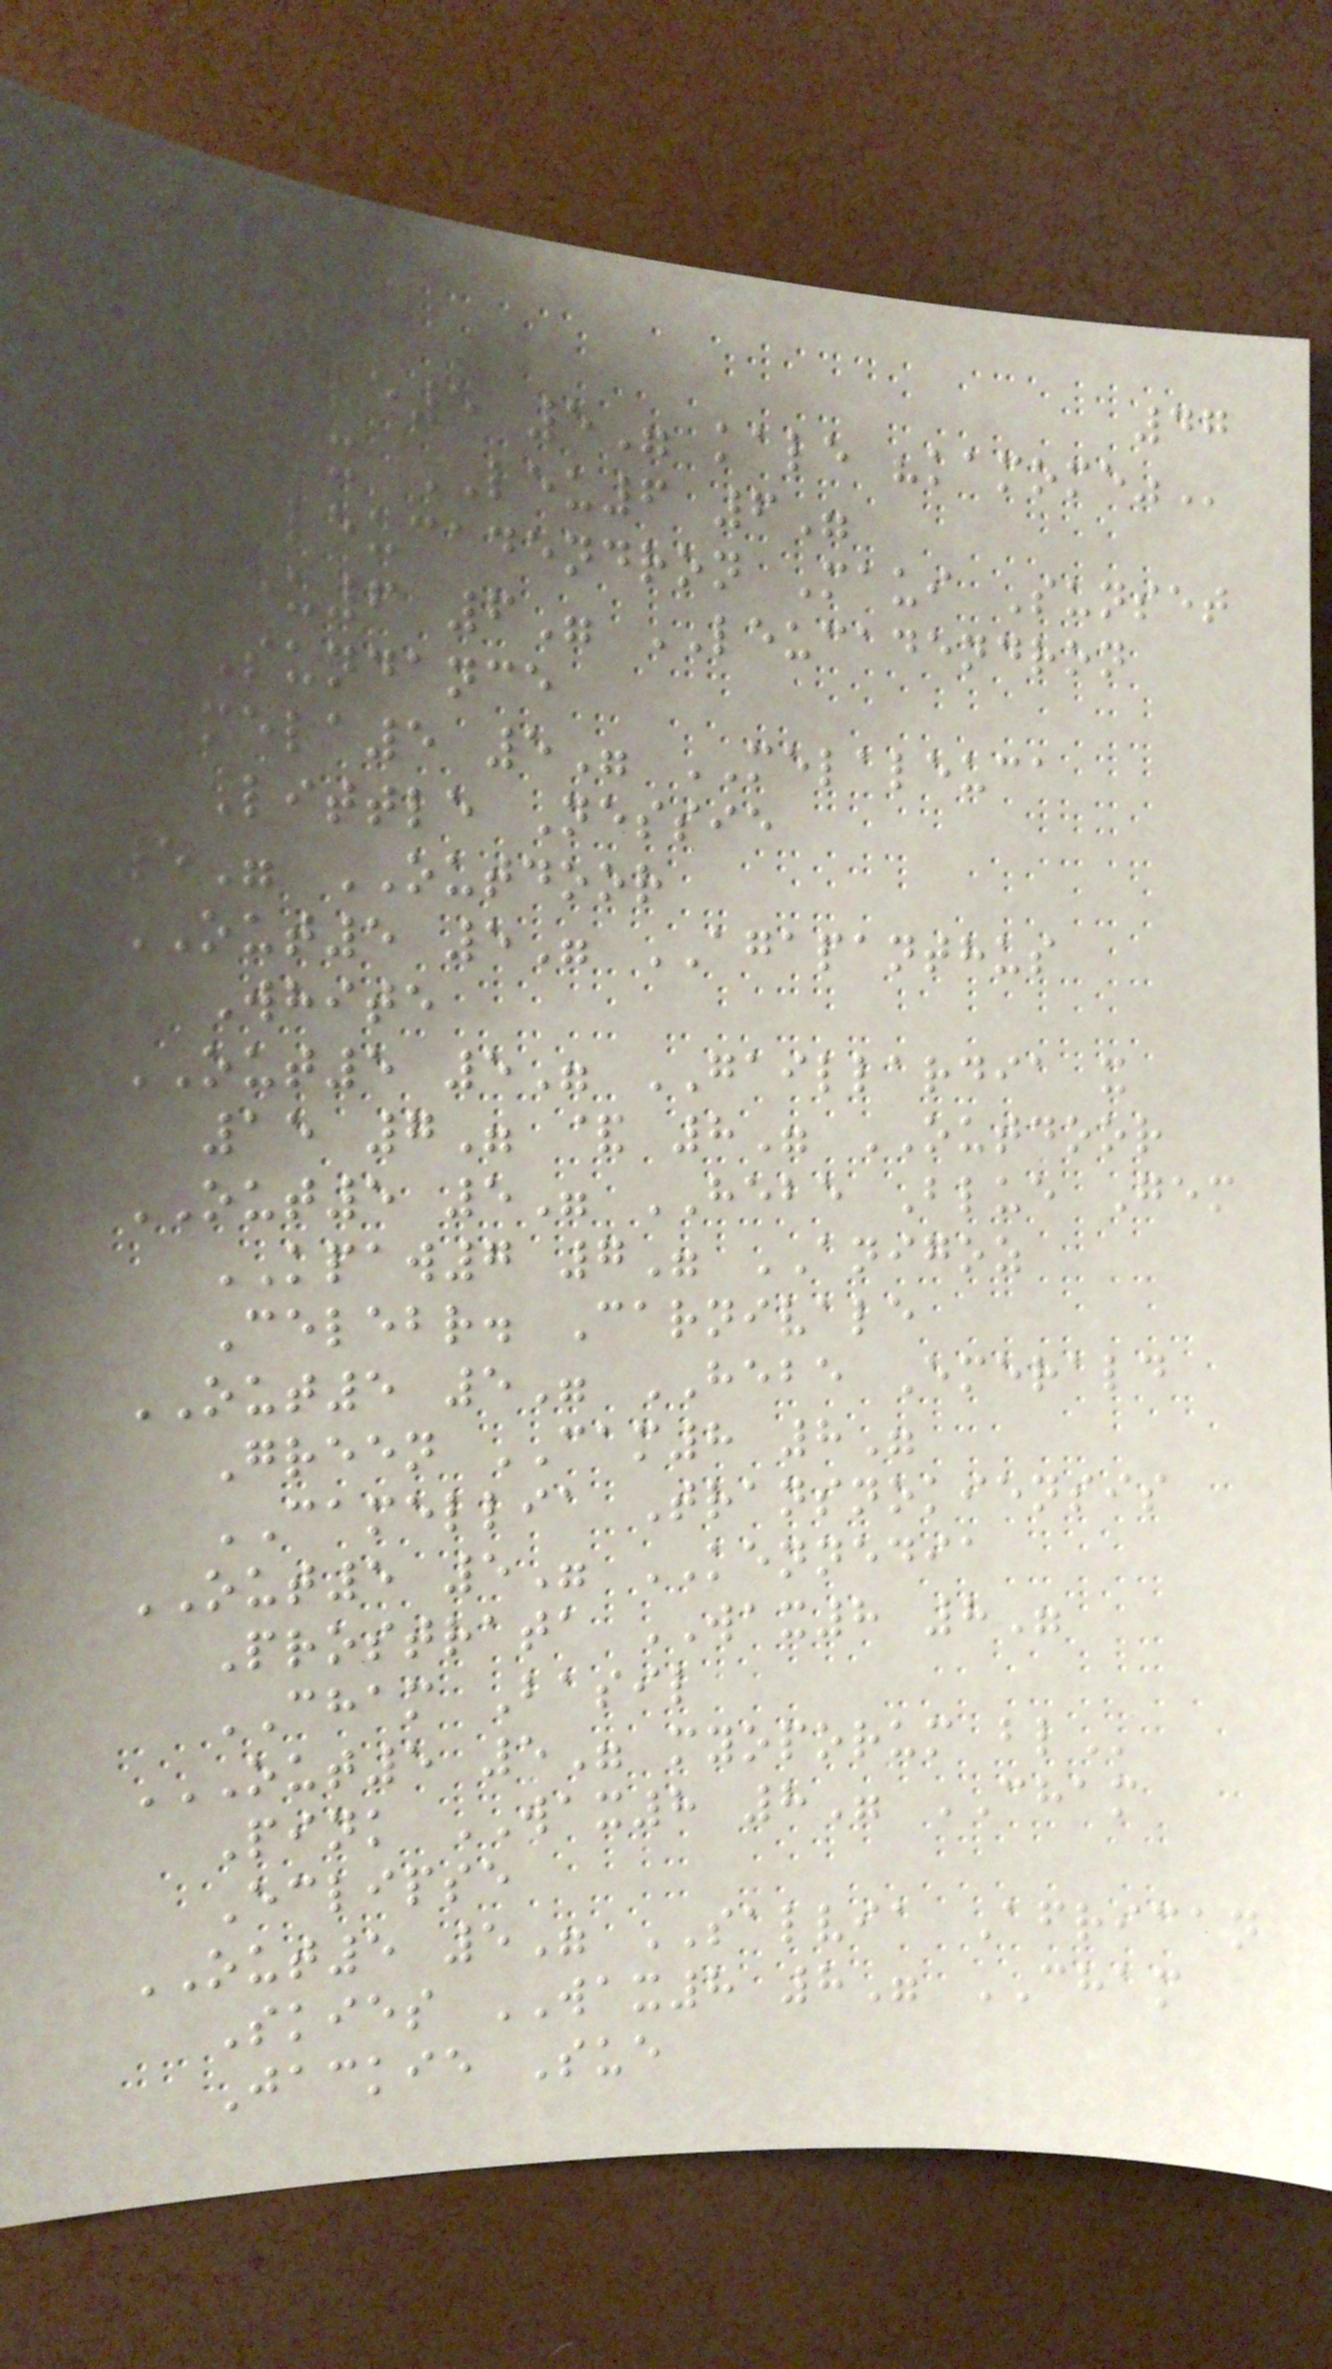47
KALE5 5" KALE "KAMOME"
Mix LEU6 6"
LEUCADENDRON Maui Sunset
LEU6 6" LEUCADENDRON
Sundance
MELA5 5" MELALEUCA
Little Nessie
5" OUTDOOR
OUT5 5" AGAPANTHUS
White
OUT5 5" GAILLARDIA x
15 7" & 8" OUTDOOR
OUT5 5" HEBE Blue Gem
KPAW7 7" ANIGOZ
Celebr. Carnivale
OUT5 5" HEBE Emerald
Green CAM8 8"
CAMELLIA Transnokiensis
OUT5 5" KENNEDIA
Prostrata WAX8 8"
CHAM Basil
OUT5 5" MYOPORUM BL
Pink WAX8 8" CHAM
Eclipse
OUT5 5" SALVIA African
Skies WAX8 8" CHAM
Jackie Sue
